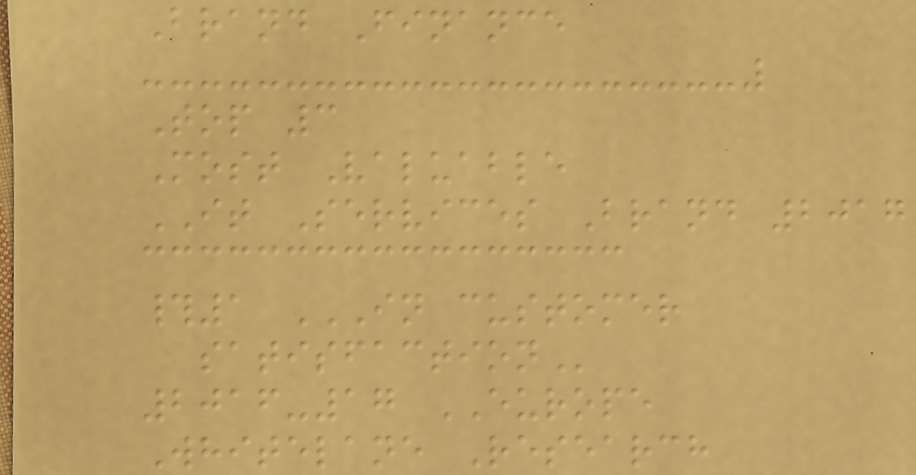Brand Finance
Top 3
Most Valuable
IT Services Brand 2017
#1 IN CUSTOMER
SATISFACTION
2016-17 EUROPE
Whitelane Research
